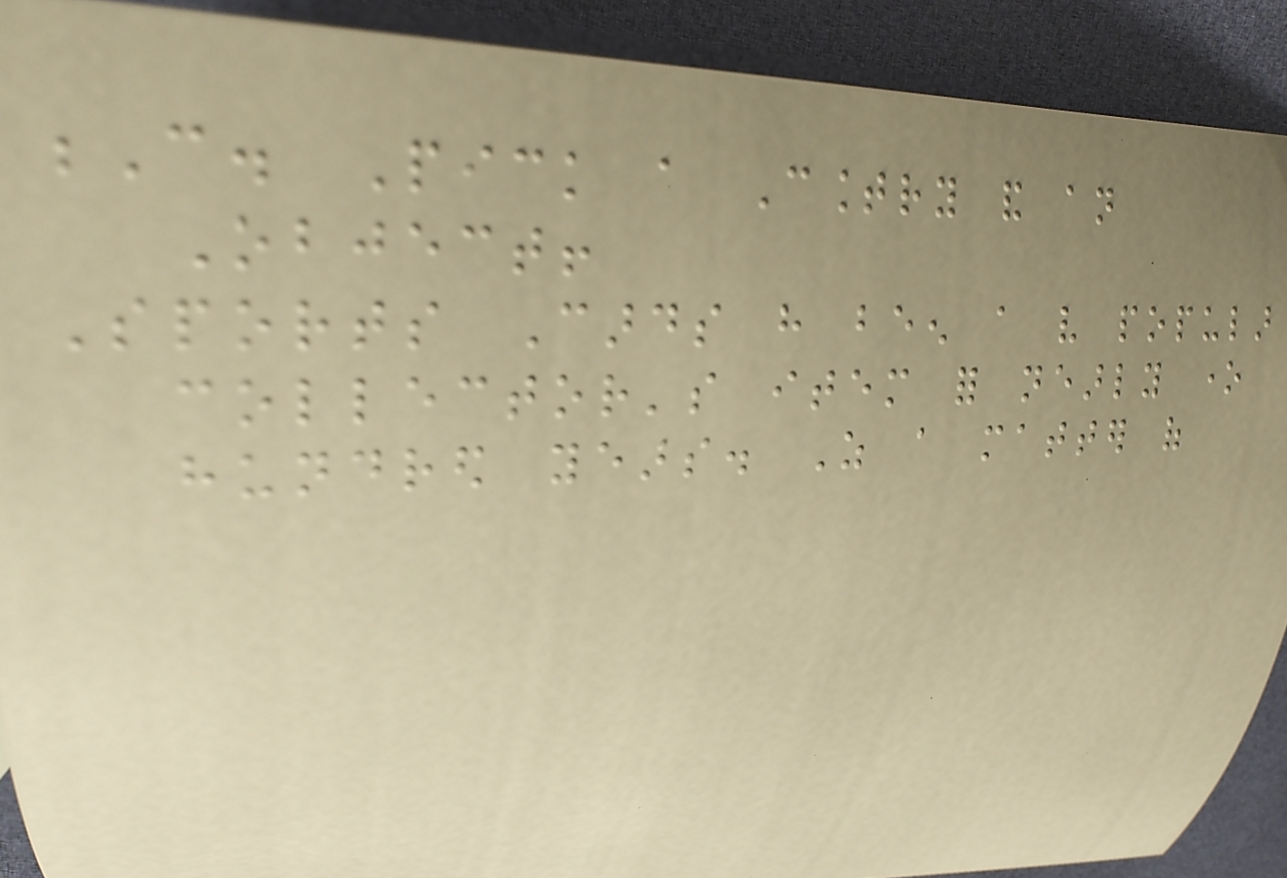C. Pick a Country and an
Object!
Sports Cards have been a very popular
collector's item for nearly one
hundred years. As a matter of
